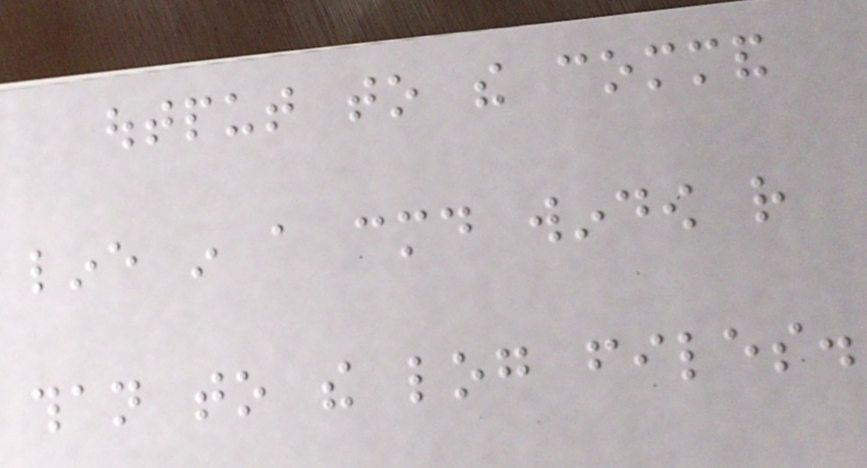output to the command
line in a cmd window rather
than to the log files.
